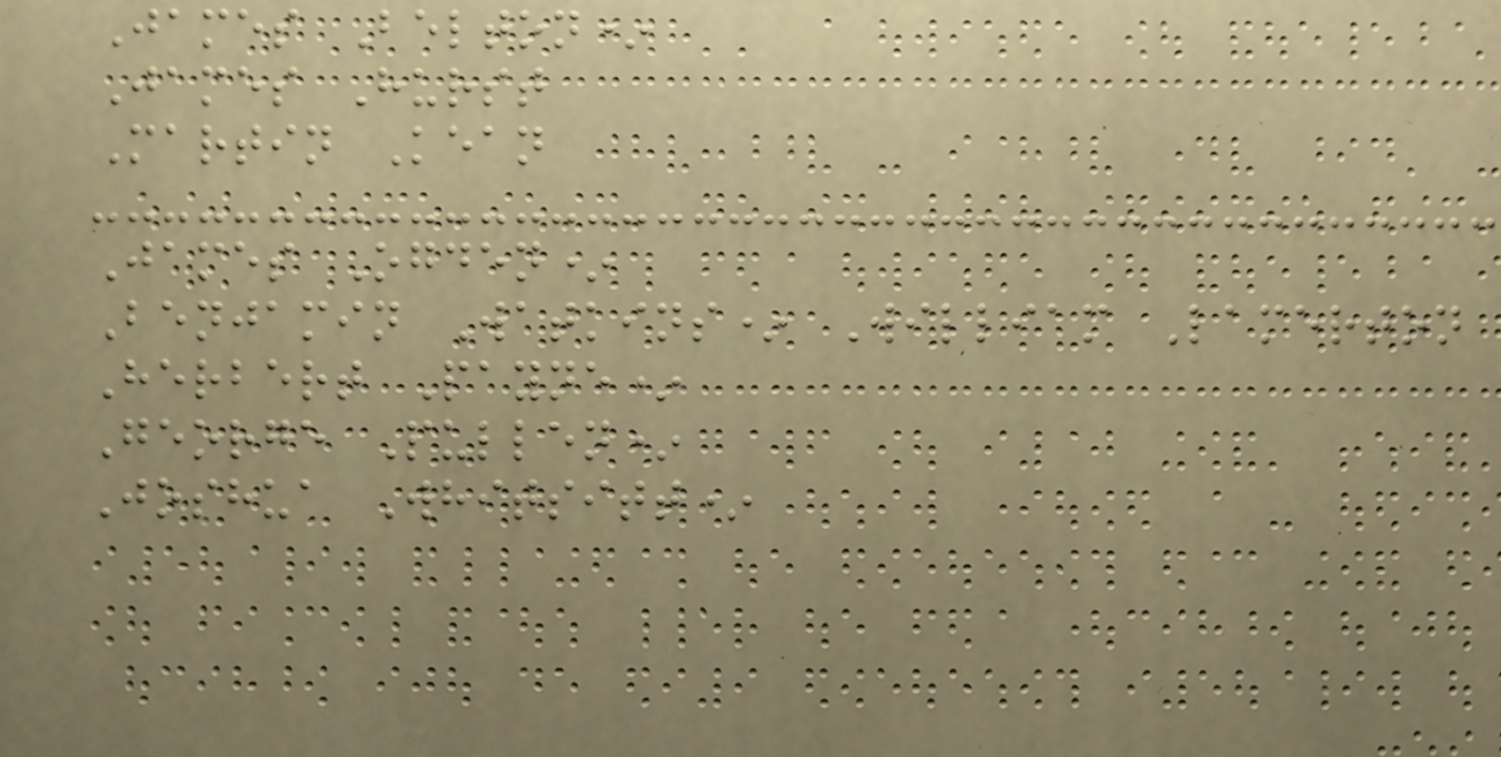James Belton*
James Hurst
Martin Kean
James Ogden*
Benjamin Watkins* William Lamerton
Herbert Payne*
George Pullen*
Joshua Whitsitt*
